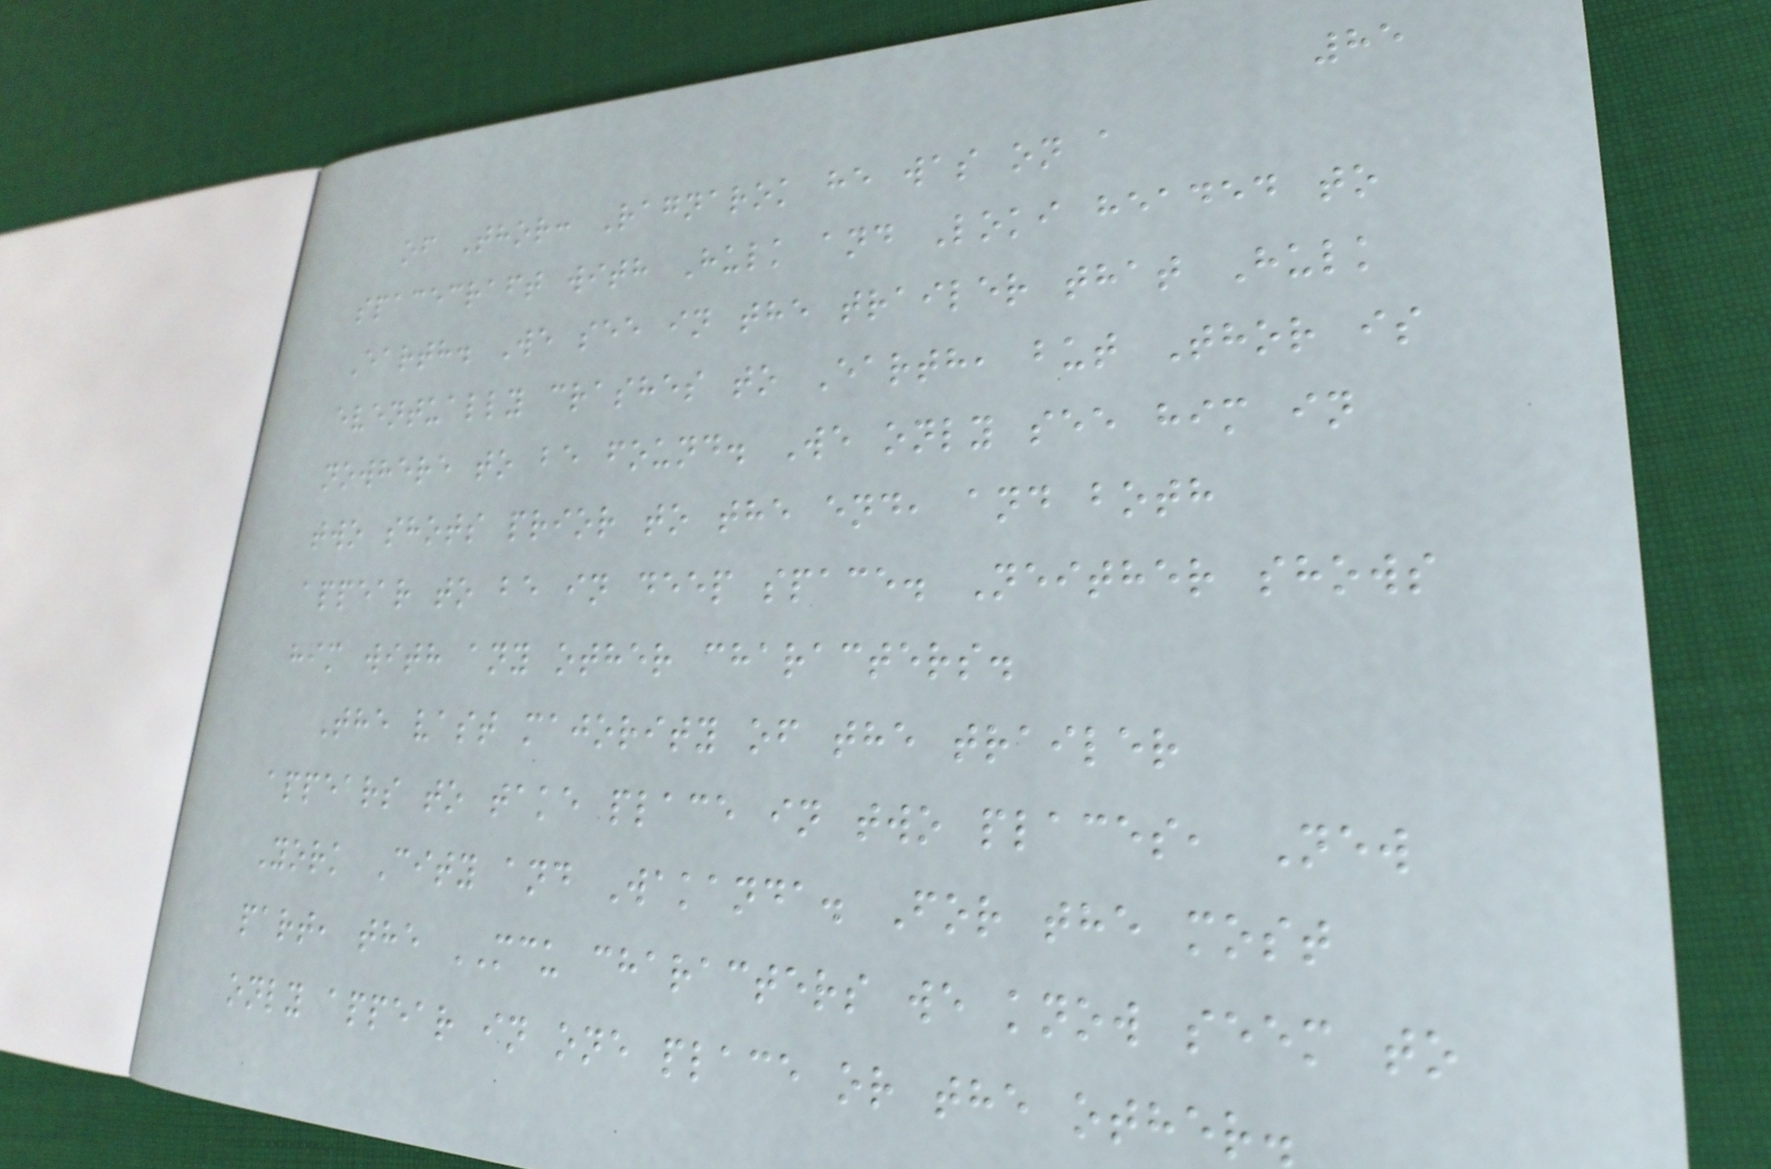85
of Thor: Ragnarok he was on a
spacecraft with Hulk and Loki headed to
Earth. We see in the trailer that Hulk
eventually crashes to Earth, but Thor is
nowhere to be found. We only see him in
two shots prior to the end, and both
appear to be in deep space. Neither shows
him with any other characters.
The vast majority of the trailer
appears to take place in two places, New
York City and Wakanda. For the most
part, the MCU characters we know seem to
only appear in one place or the other.
